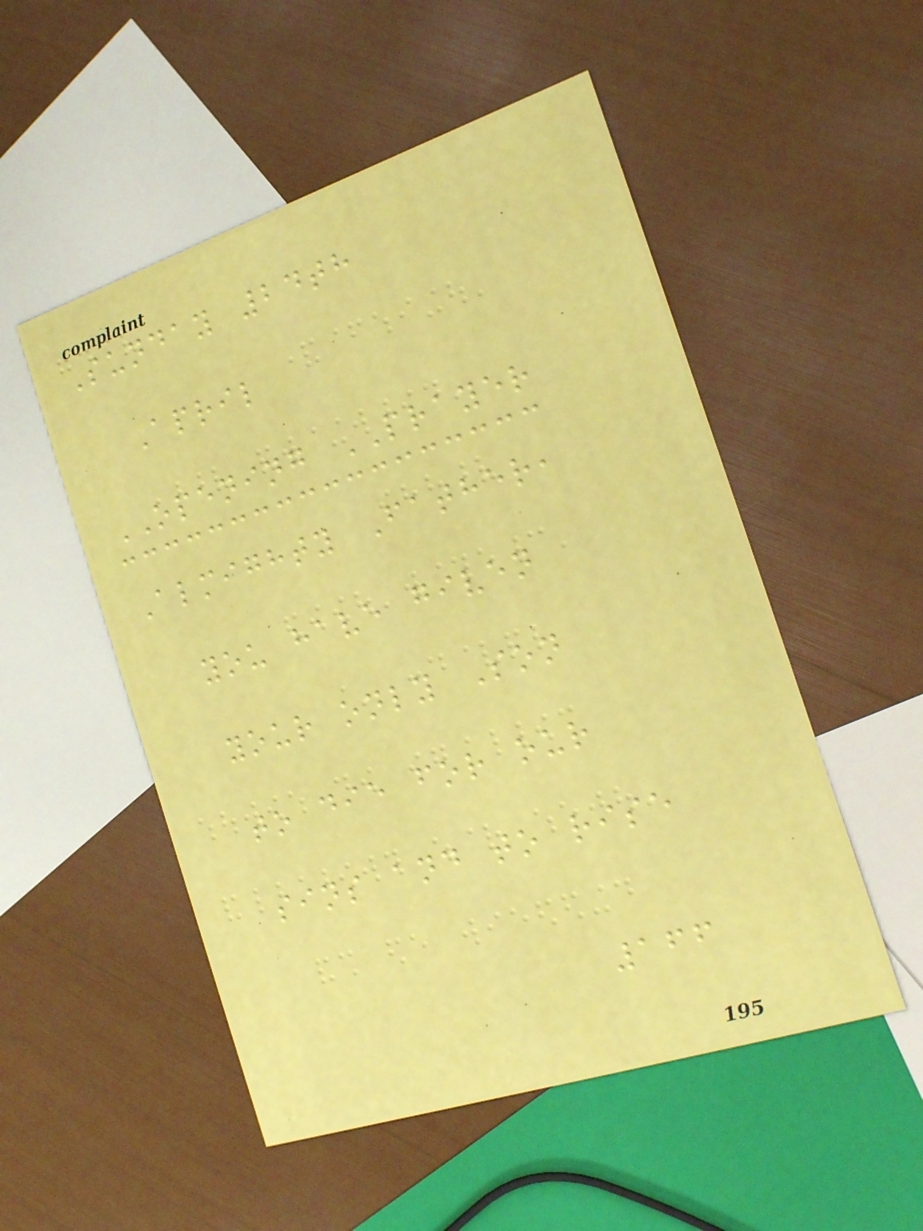Sunday 24th
April
OPENING PRAYER
Almighty Father,
you have given
your only Son
to die for our
sins and to rise
166
